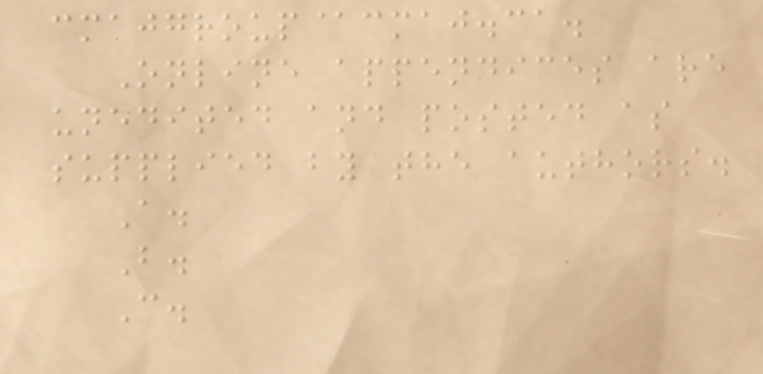cmajgroup@cmaj.ca.
Online appendices are
unedited and posted as
supplied by the authors.
A.
B.
C.
